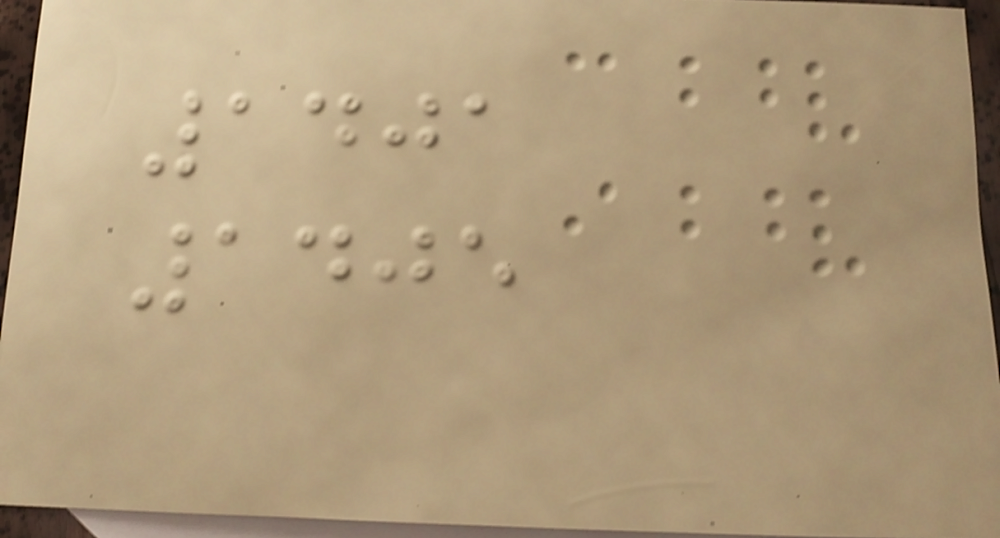1401
1405
